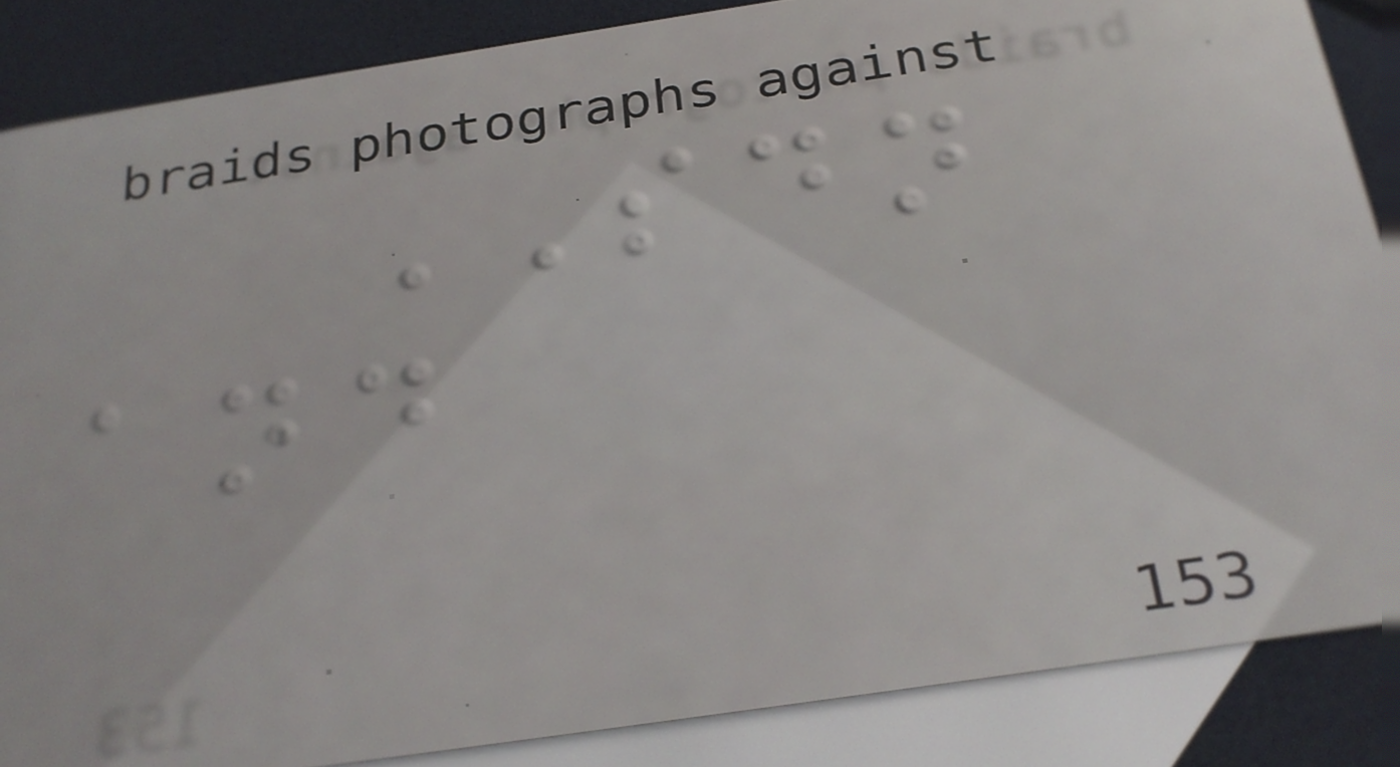SDN
and
